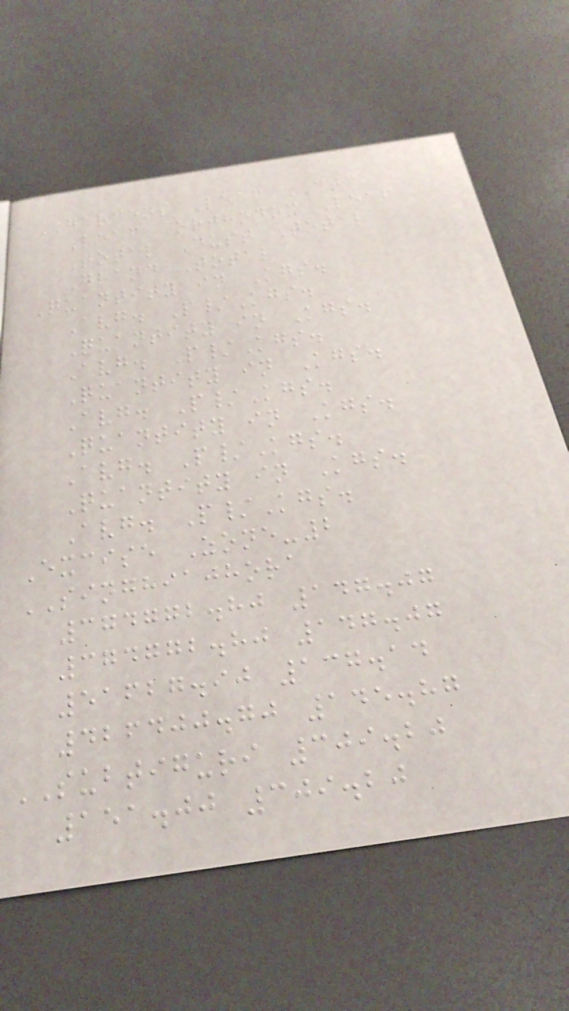GARDENS Leaf CTC
Leaf Orthodox Leaf
Total Dust Total
Grand Total
Quantity in Kgs.
Avg. P/Kgs.
Quantity in Kgs.
Avg. P/Kgs.
Quantity in Kgs.
Avg. P/Kgs.
Quantity in Kgs.
Avg. P/Kgs.
Quantity in Kgs.
Avg. P/Kgs.
Excise Zone-2
SINGHIAJHORA
374772.80 147.07
374772.80 147.07
51627.90 137.14
426400.70 145.87
SUBTIGURI 309.20
151.00 309.20
